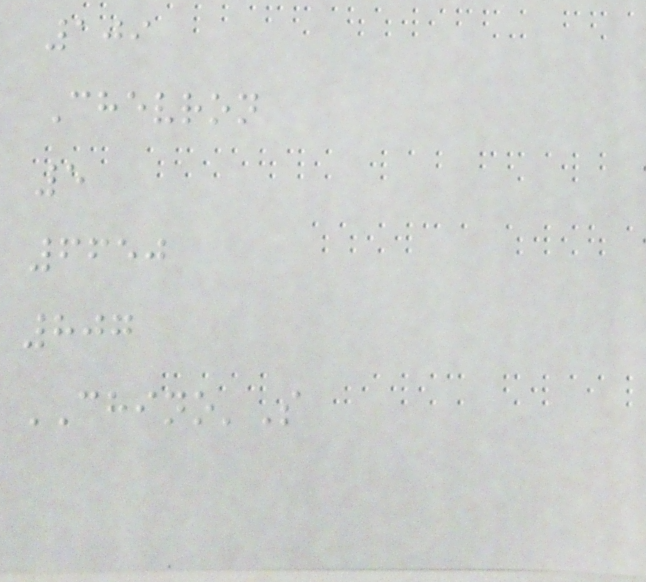109
Chevron
5
6650
807
CHINO'S
